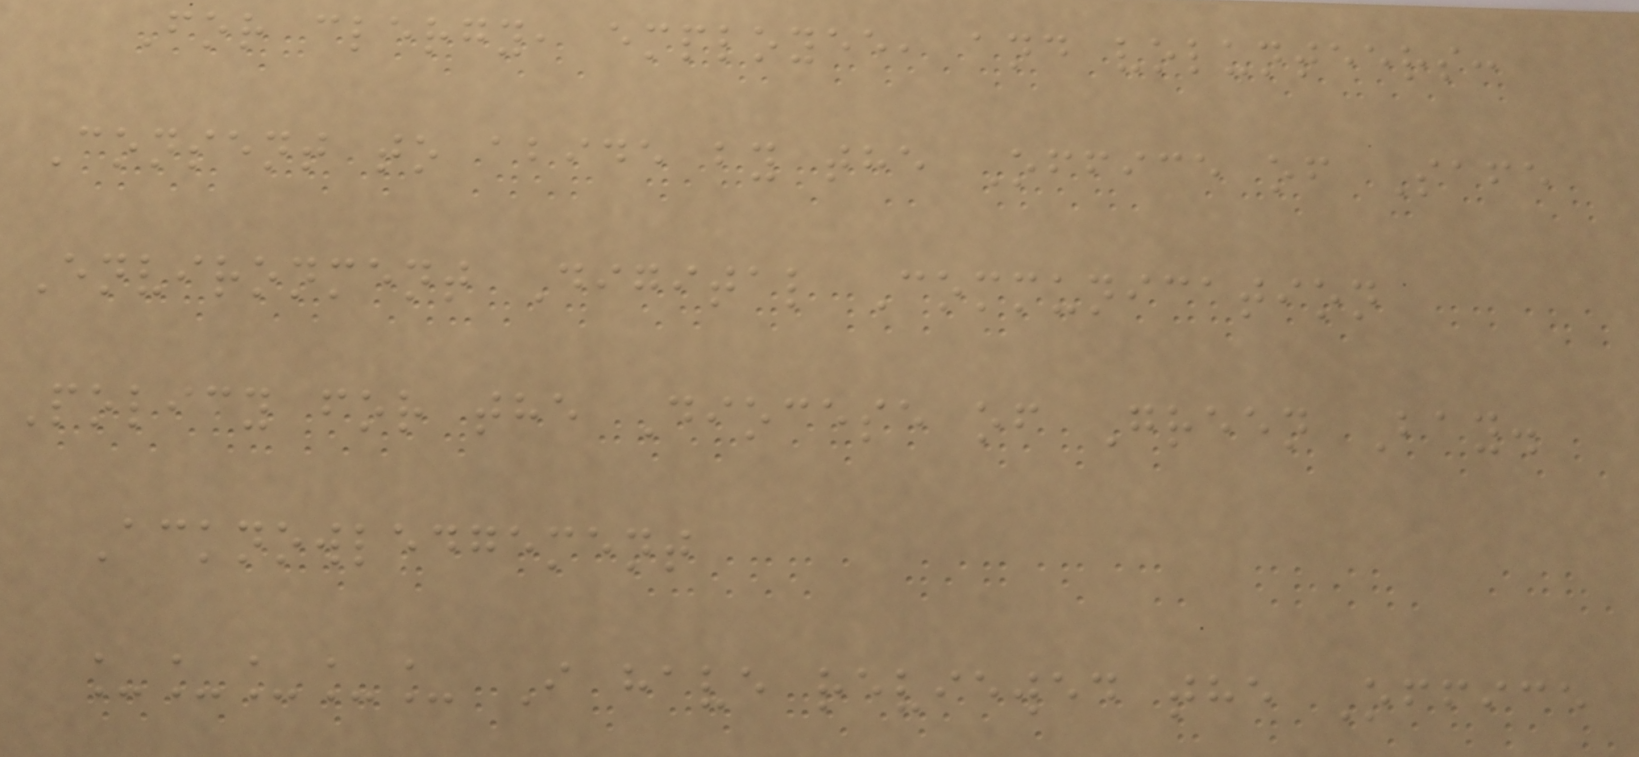For clergy, employee, and volunteers:
Consent to abide by the Office of Safe
Environment Digital Communication
Policy for the Diocese of Green Bay.
Acknowledgement
_____ I have reviewed the Office
